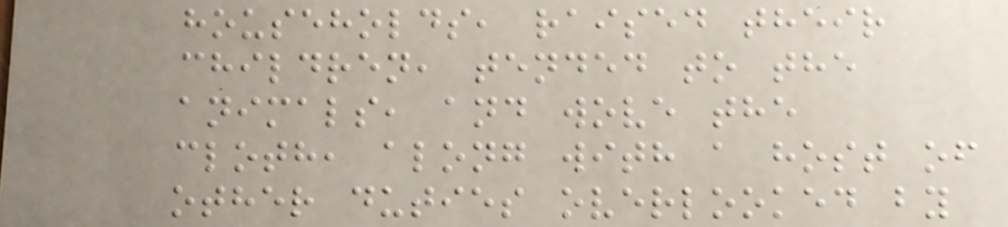households, raised their
children, tended to the
animals, and wove the
cloth, along with a host of
other duties overlooked by
